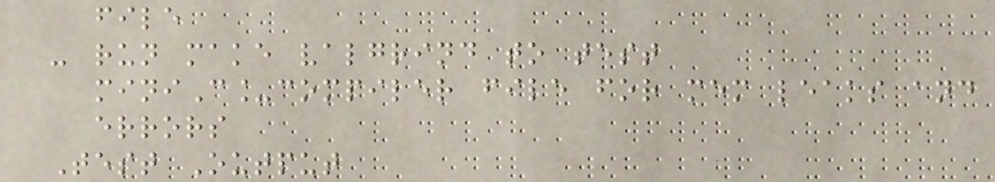file
- run make valgrind to test
miniC_compiler file for mem leaks and
errors
Test Output
